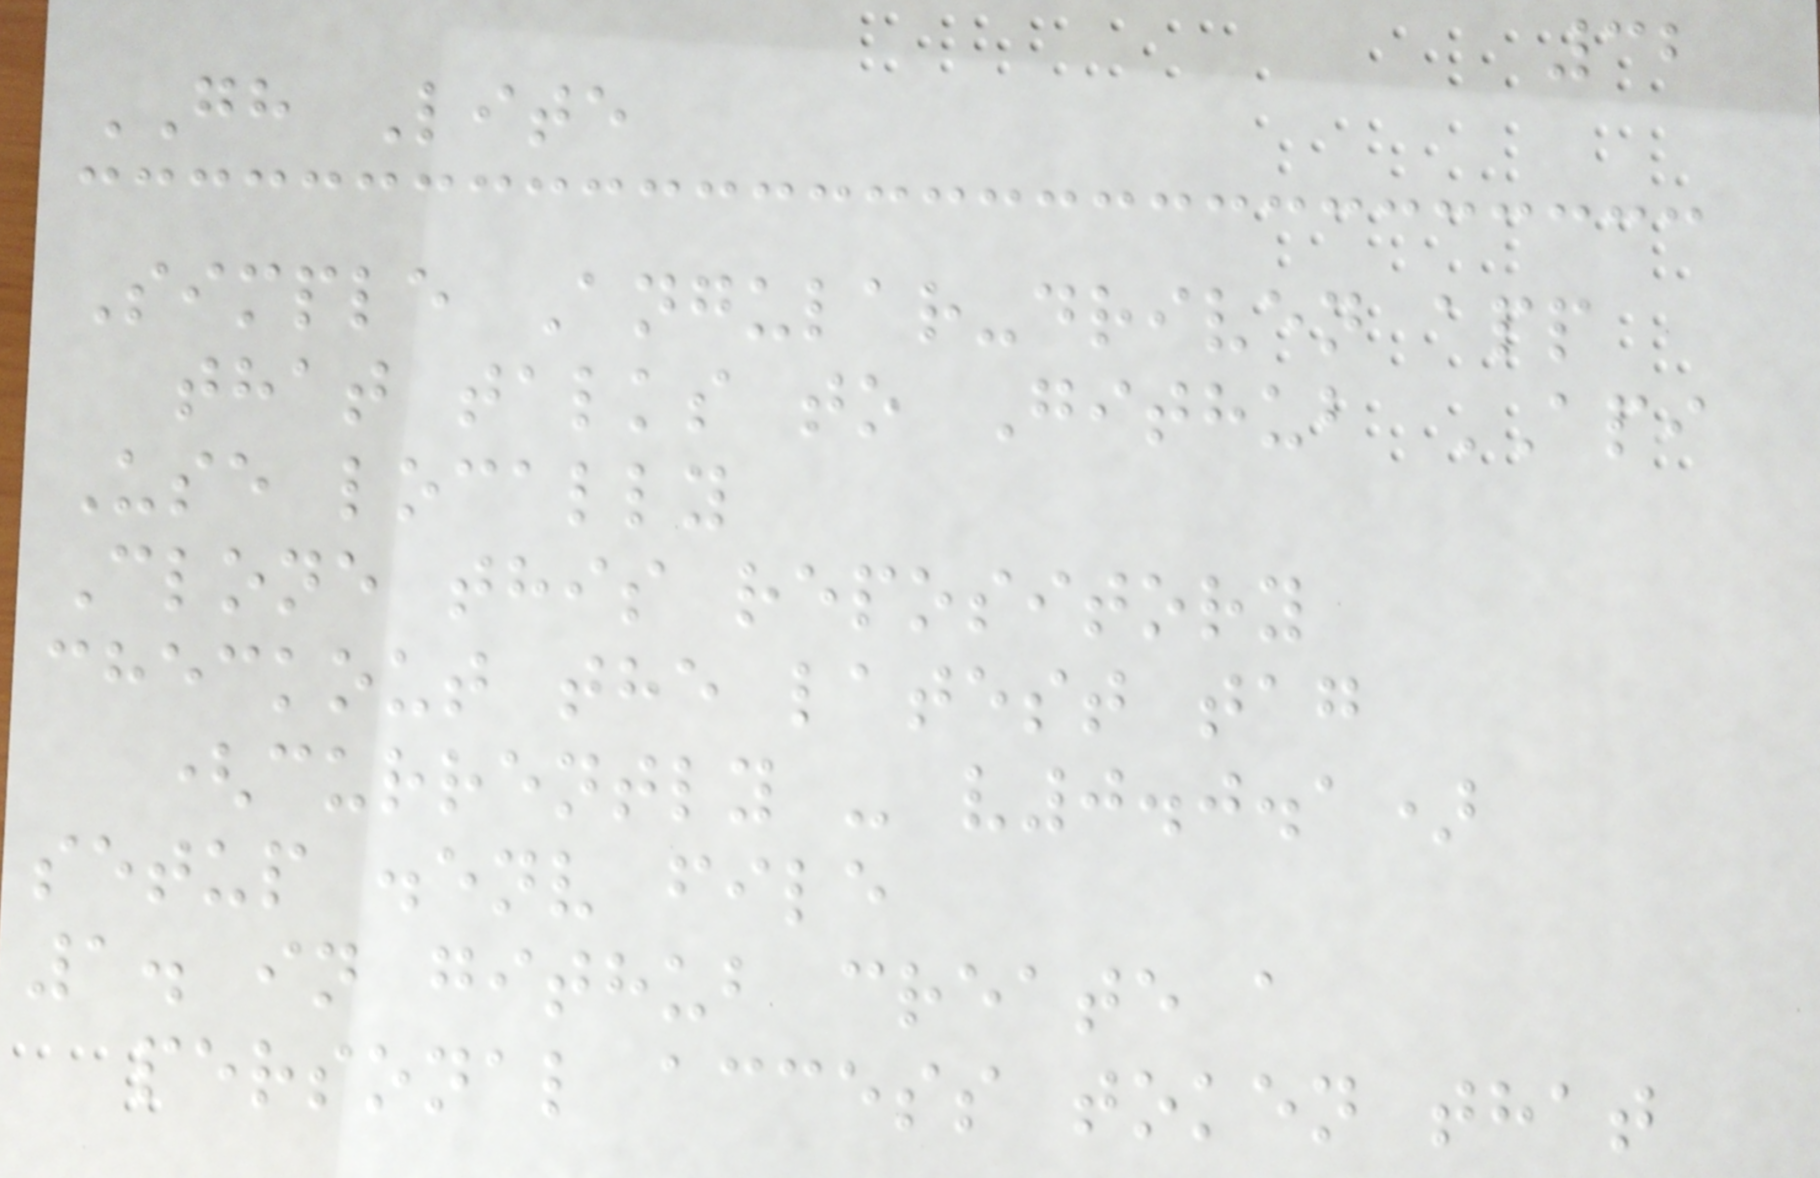32
GH Lite
Simple Angular-driven app
that talks to Github API
Use locally
Clone this repository
checkout the latest tag
(currently - v0.0.1)
setup .env file
1. in github create a
personal access token that
